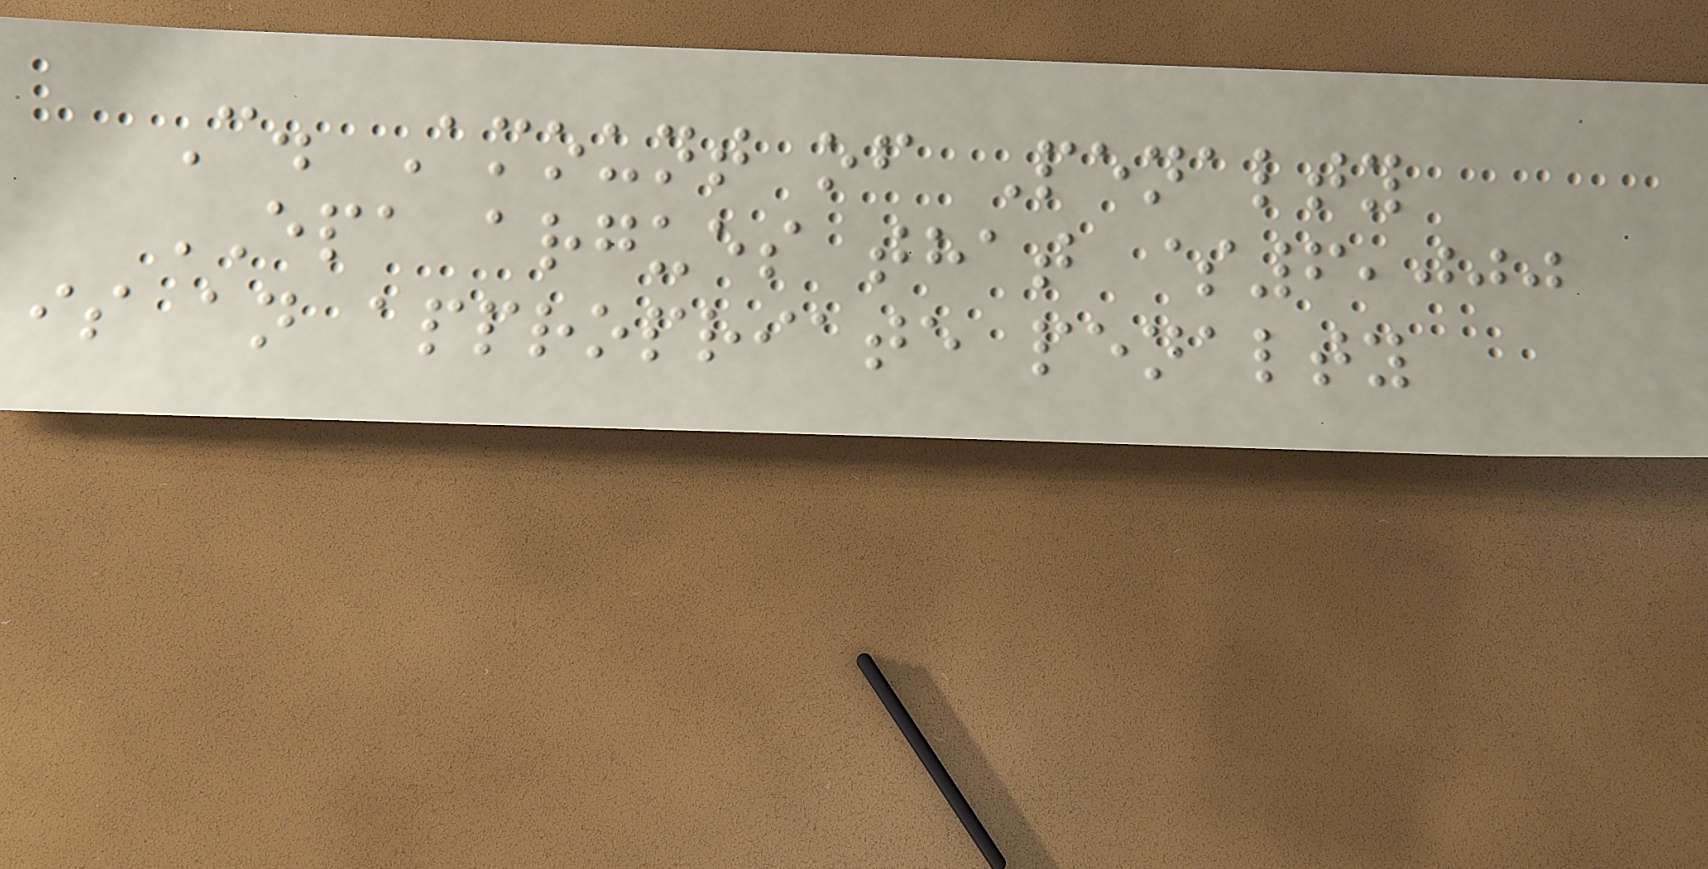C. Amount of Penalty
EPA argues that $6,000
is an appropriate penalty
